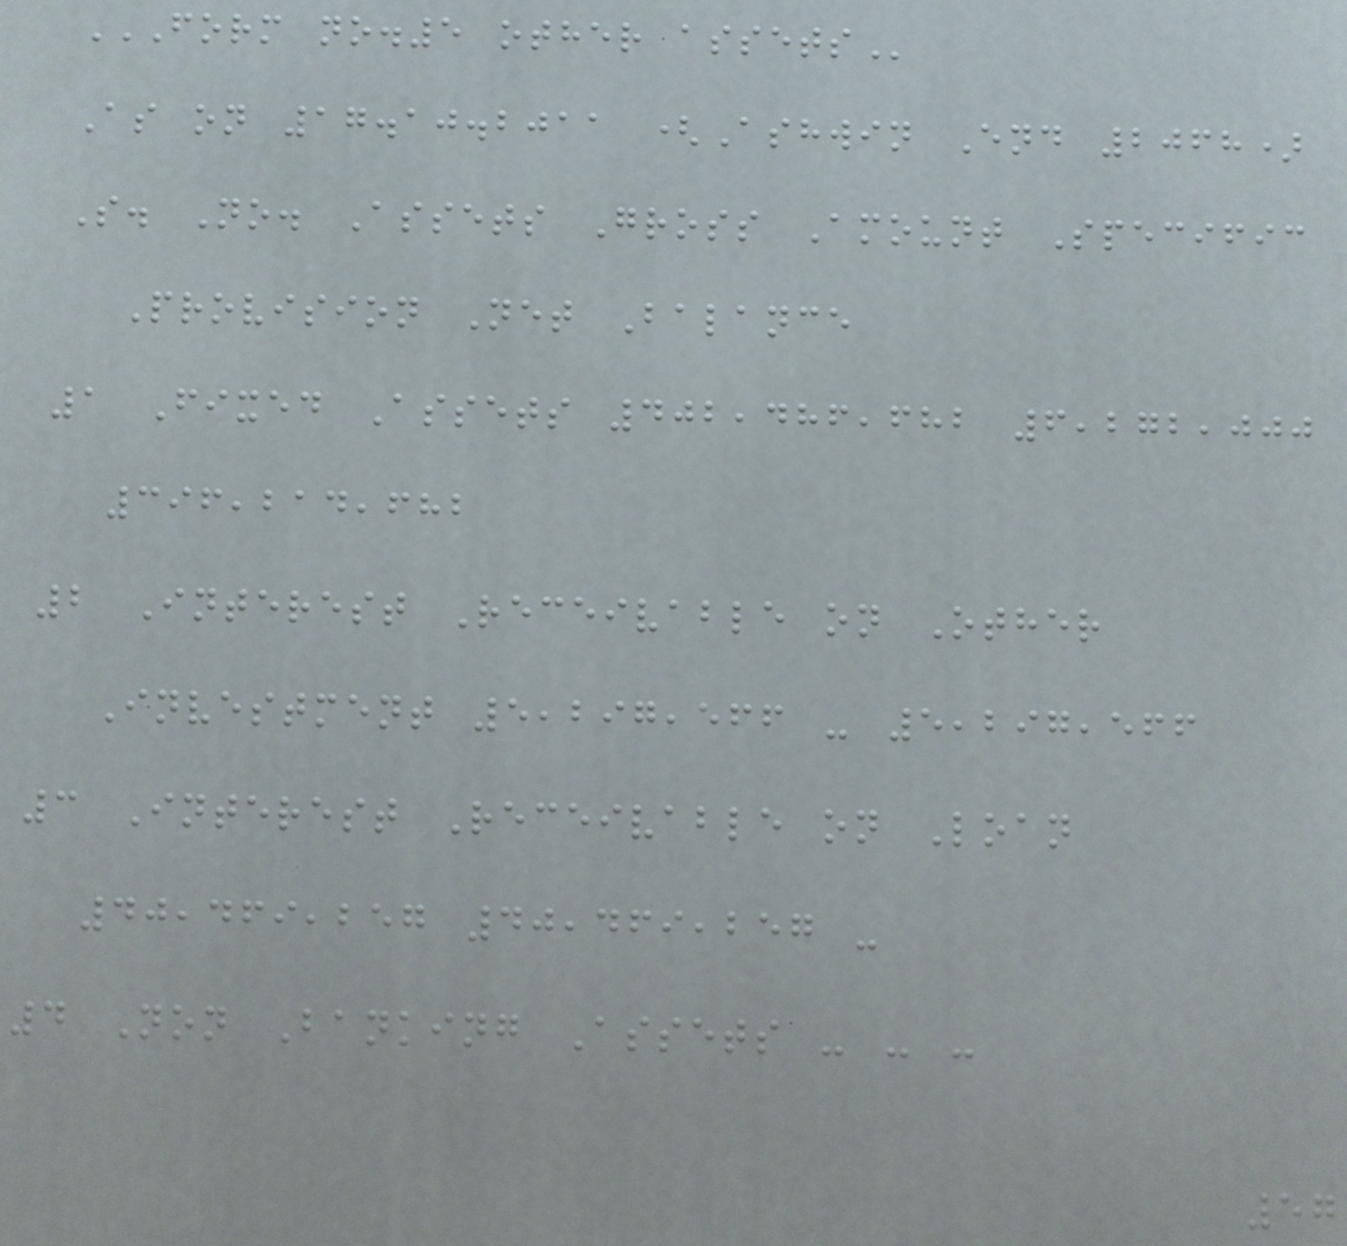FORM NO.5 OTHER ASSETS
As on 17.10.2011 (Ashwin End 2068)
S. No. Assets Gross Amount Specific
Provision Net Balance
1 Fixed Assets 402,486,682 6,272,000
396,214,682
2 Interest Receivable on Other
Investment 5,297,566 - 5,297,566
3 Interest Receivable on Loan
40,469,257 40,469,257 -
4 Non Banking Assets - - -
57
